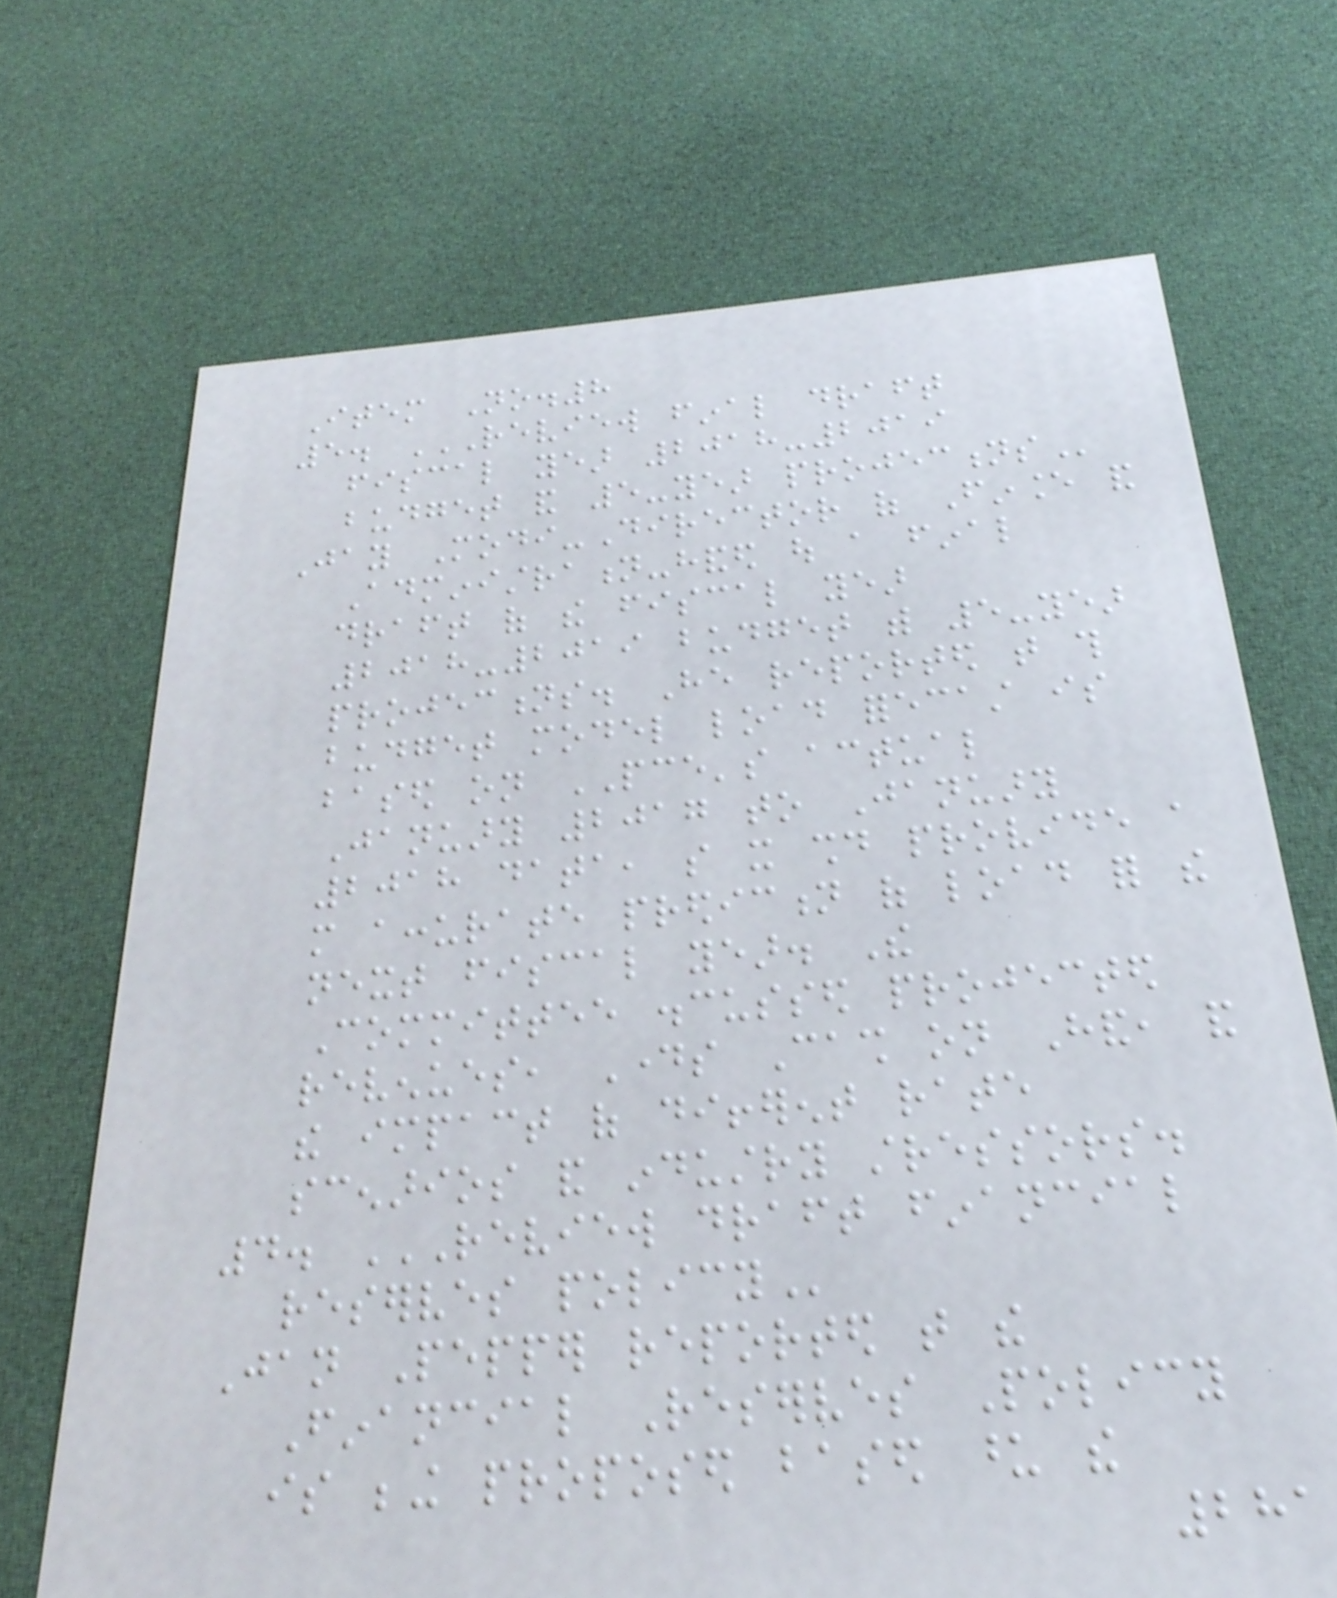Item No.8
5. REVIEW FINAL DRAFT
FISCAL YEAR 2018-2019
BUDGET AND 5-YEAR PROJECTIONS
Jay Modi-Director of Finance and
Administration-handed out a final
draft of the fiscal year
2018-2019 budget with 5-year
projections. He reported that this
budget model load forecast is
based on PCE's actual
January 2017 to January
2018 data, so it should provide a
more accurate prediction of load for the
next fiscal year. The
Committee discussed projected
revenues, Days Cash on Hand, and
the impact of different rate
scenarios and industry stressors.
4. REVIEW DRAFT FINANCIAL
RESERVES POLICY
Jan Pepper reported that the
Financial Reserves Policy
is being proposed based upon the
281
